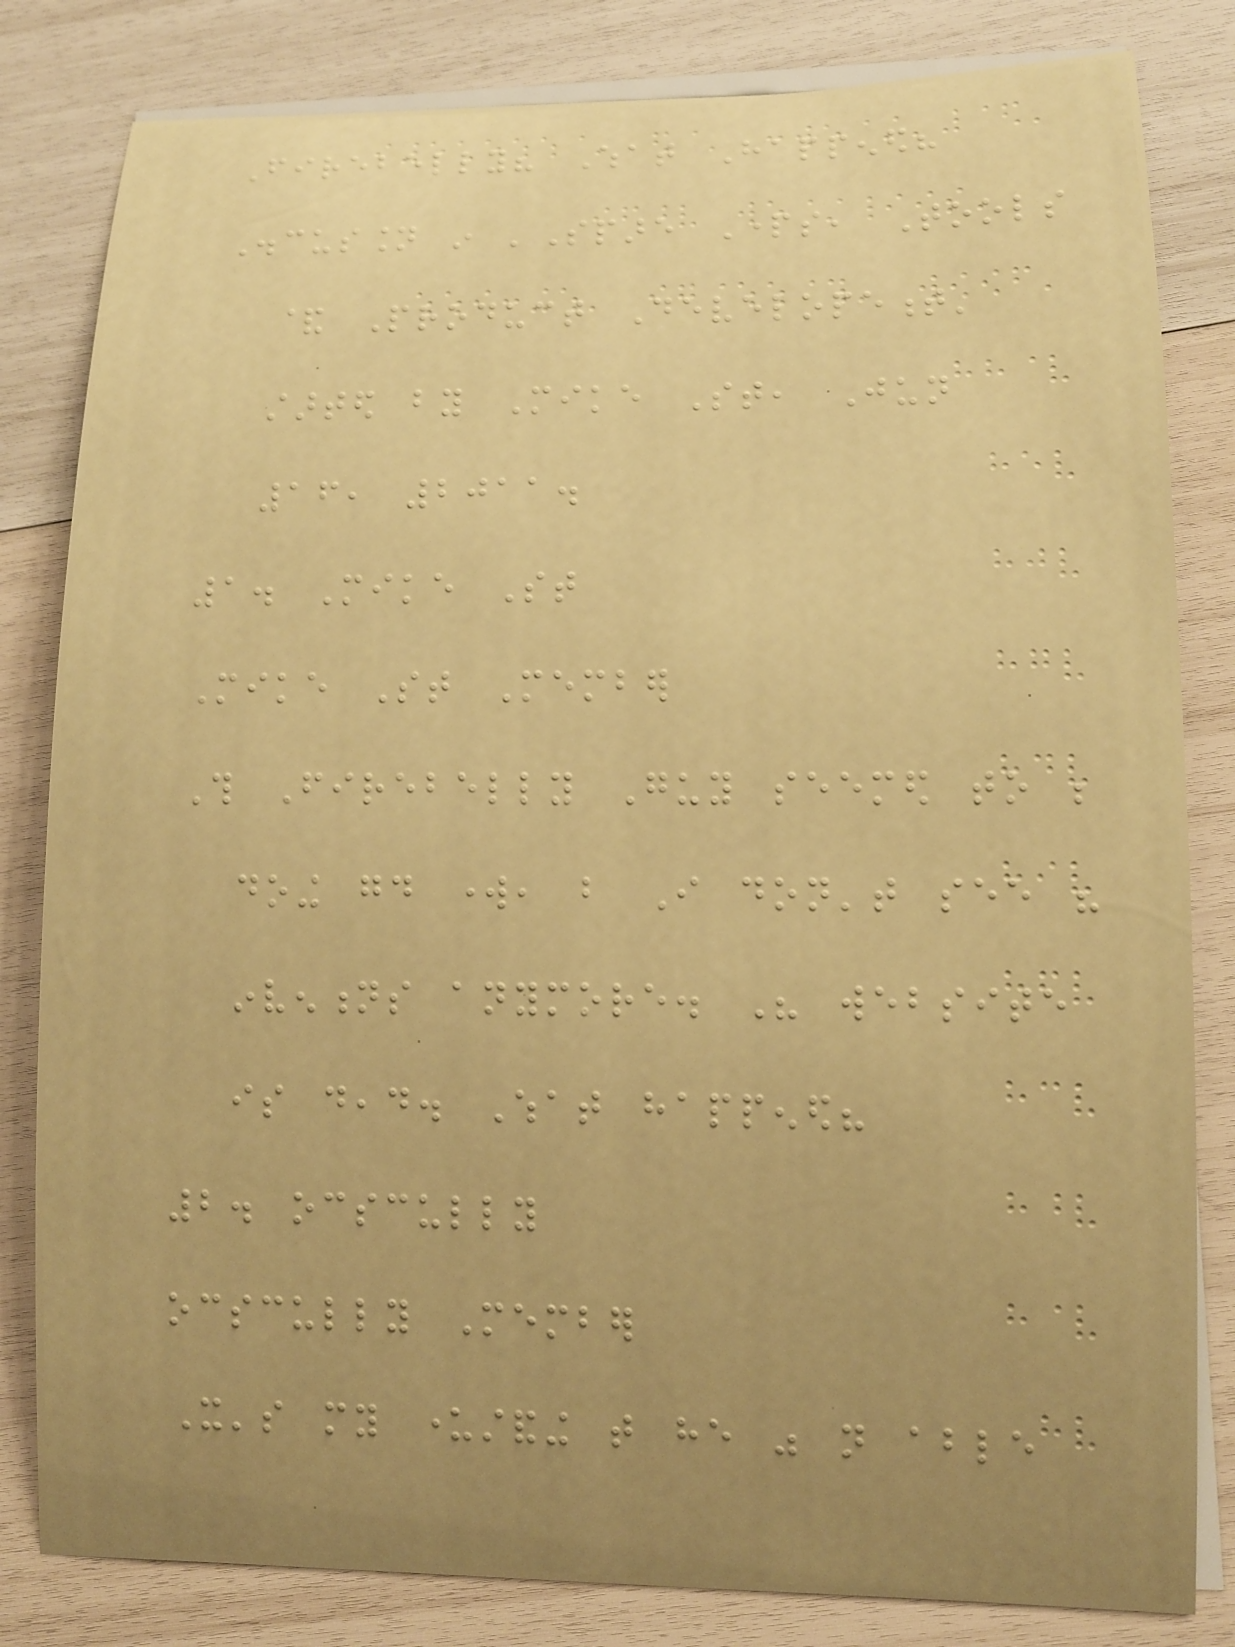Firebelly? What Happened?
Discussion in 'Spare Parts, Tools
& Product Developement'
started by Mike St, Jun
16, 2011.
1. Mike St
Mike St Member
This Firebelly Guy seemed to be
doing good work, but I don't see his
inventions anymore. His website
is dead. What happened?
2. ocscully
ocscully Member
It's my understanding that he was not able
